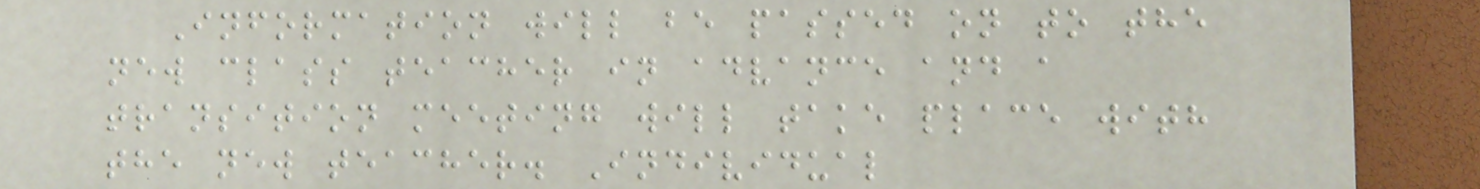Information will be passed on to the
new class teacher in advance and a
transition meeting will take place with
the new teacher. Individual
